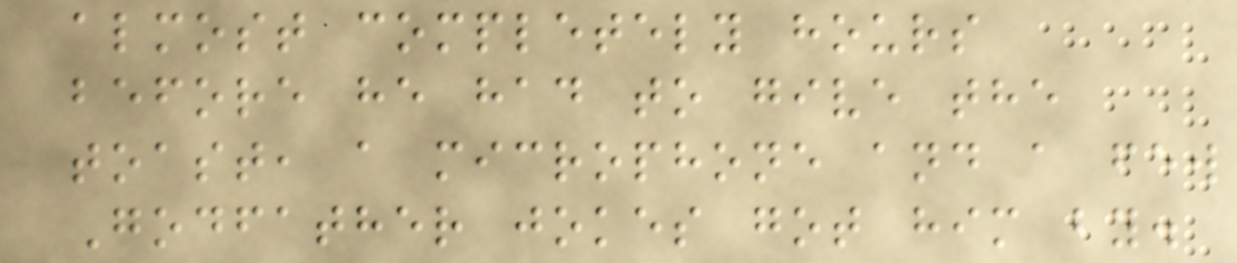almost completely hours
before he had to give the
toast, a microphone and a few
Godfather jokes got him by.
